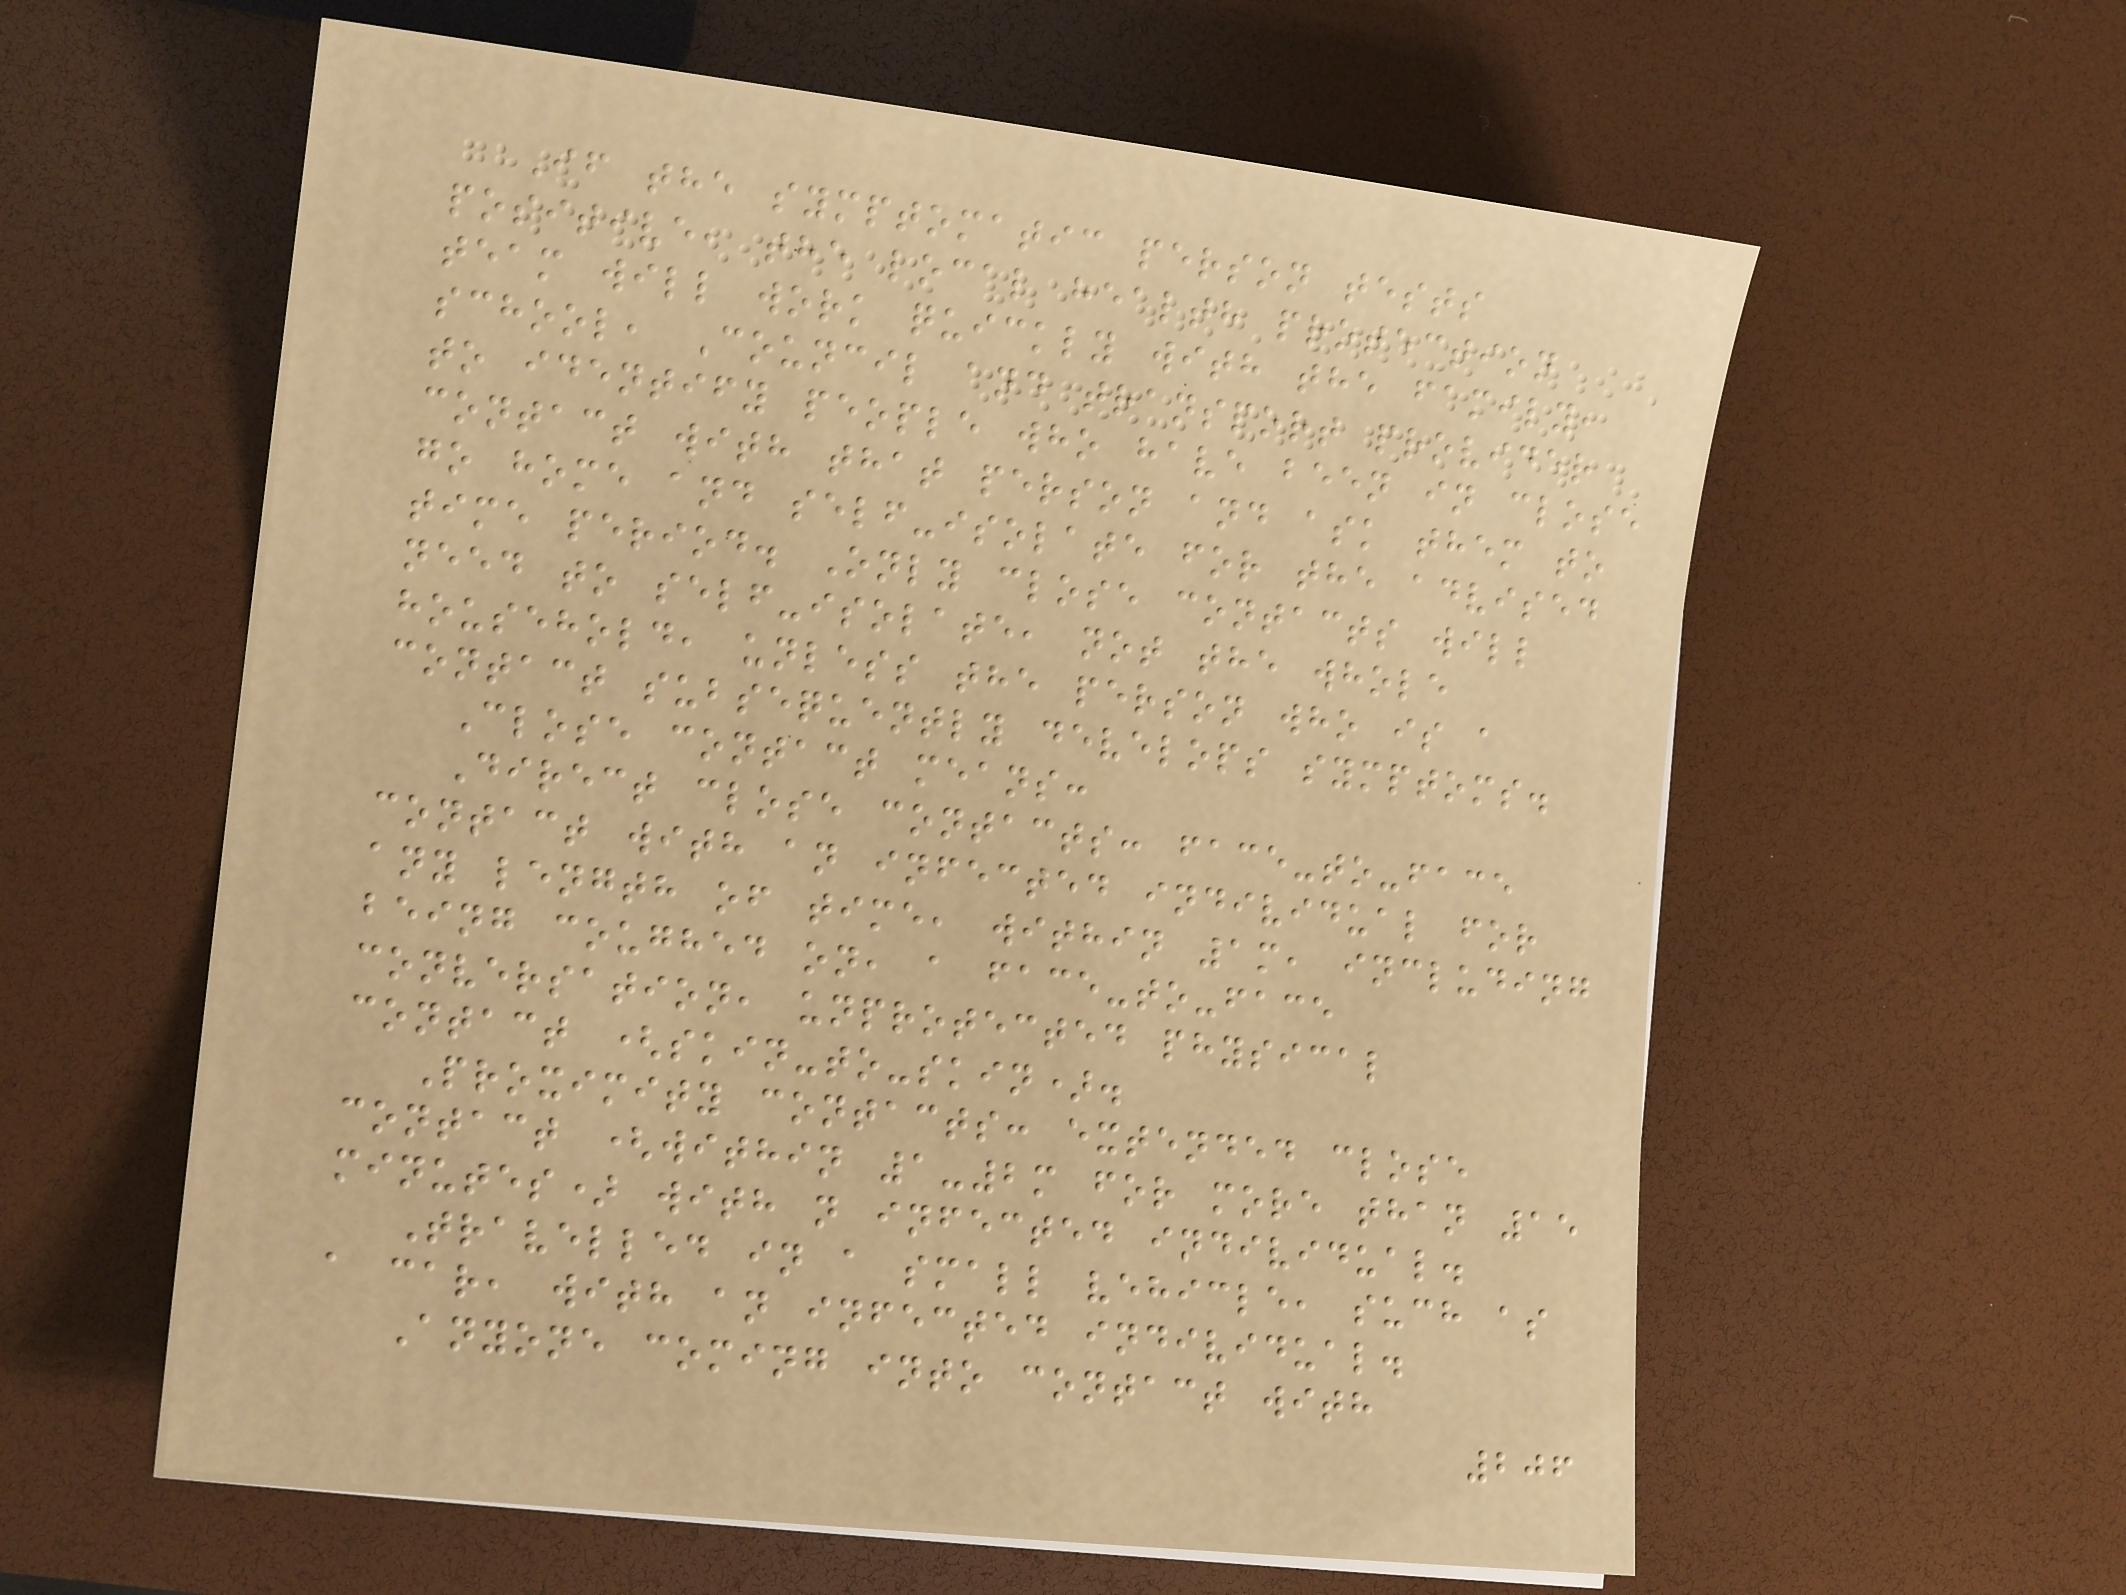If the symptomatic person tests
positive, the local health protection
team will work quickly with the family,
school, Council and transport provider
to identify people who have been in close
contact with that person and ask them to
go home and self-isolate for the advised
time period. Only close contacts will
need to self-isolate, not the whole
household, unless the person who is a
contact subsequently develops symptoms.
Close contact means:
Direct close contacts: face-to-face
contact with an infected individual for
any length of time, within 1m, including
being coughed on, a face-to-face
conversation, unprotected physical
contact (skin-to-skin).
Proximity contacts: extended close
contact (within 1-2m for more than 15
minutes) with n infected individual.
Travelled in a small vehicle, such as
a car, with an infected individual.
Anyone coming into contact with
206
